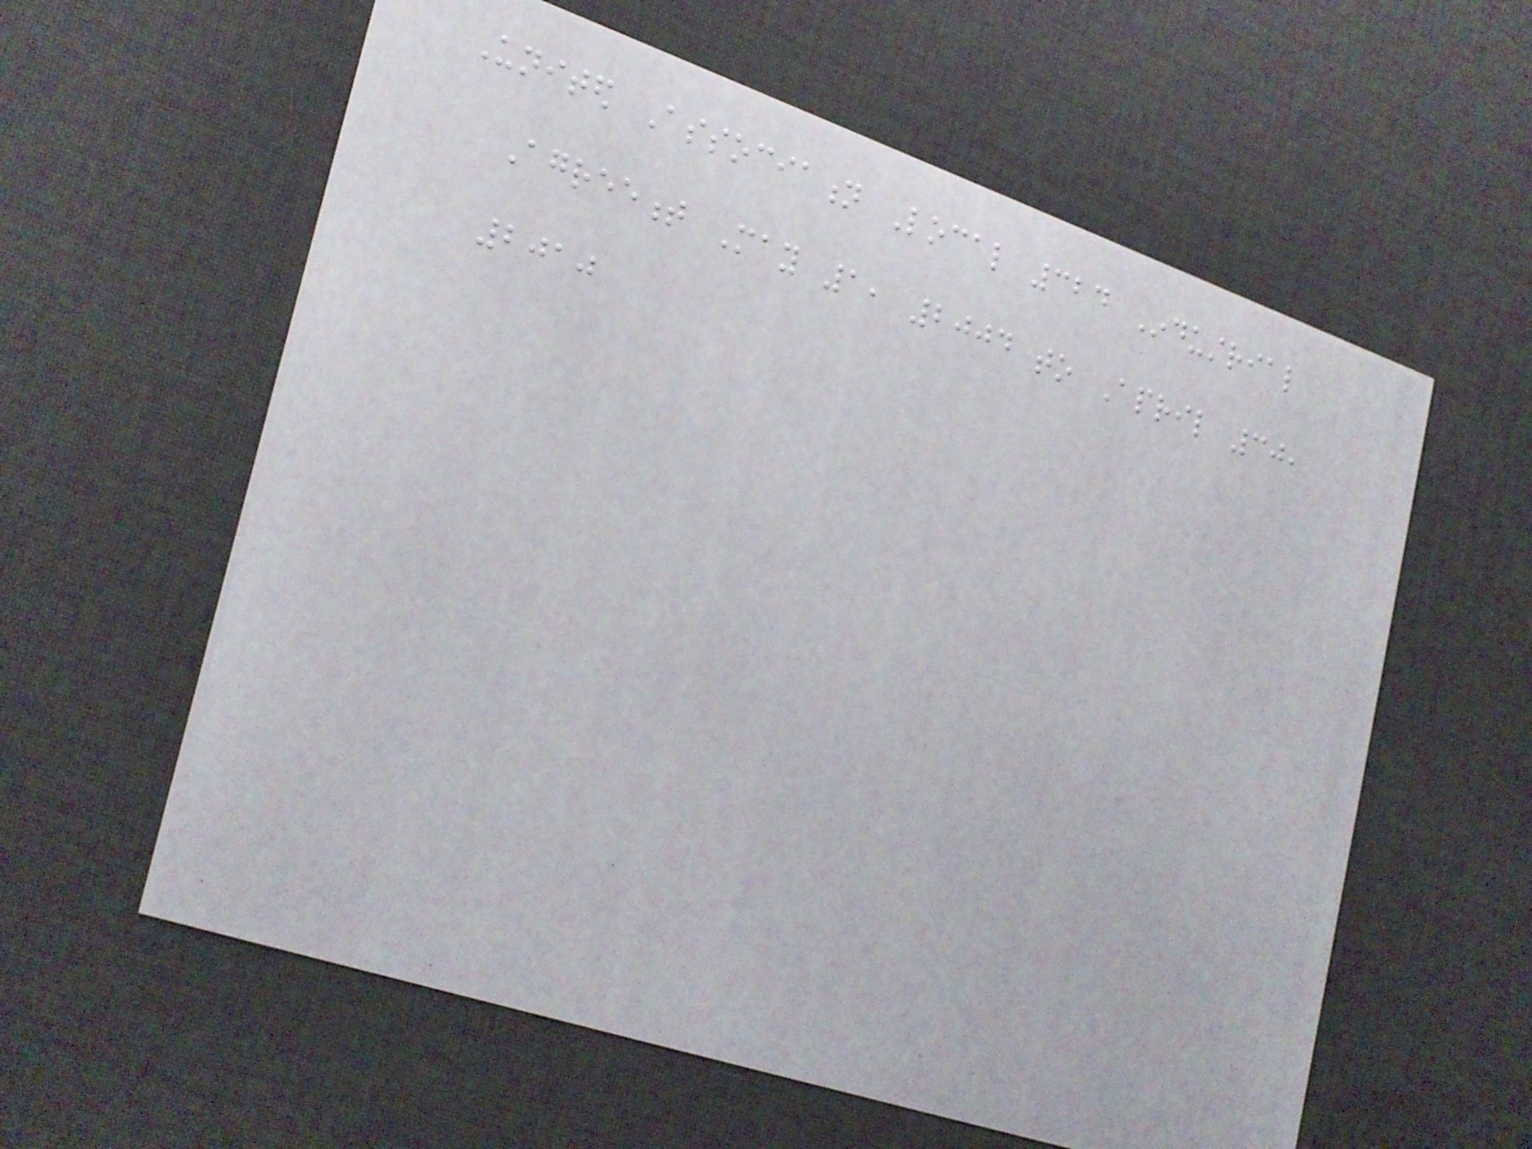United Association Local 324 Industrial
Agreement May 1, 2004 to April 30,
2010
